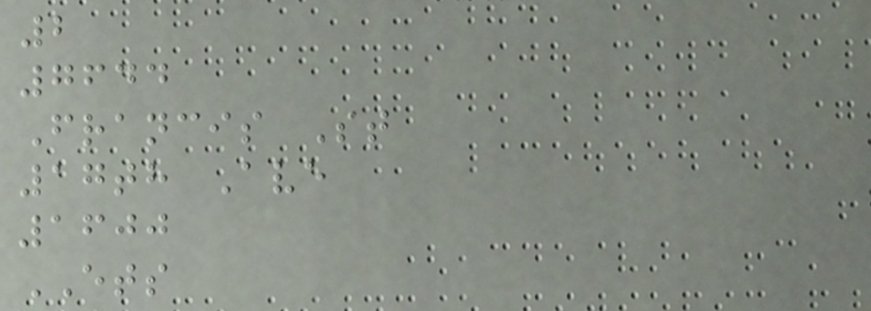2
7644
Francis St
17th Ave
1600
ETS
